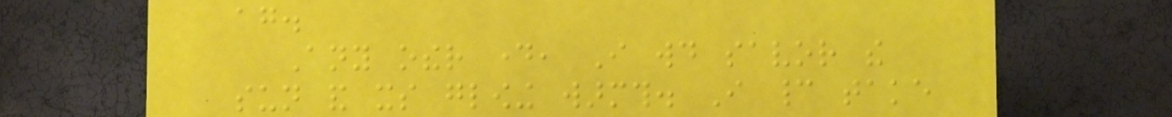again.
Any other day, I would savor the
sun and its glowing warmth. I cannot take
